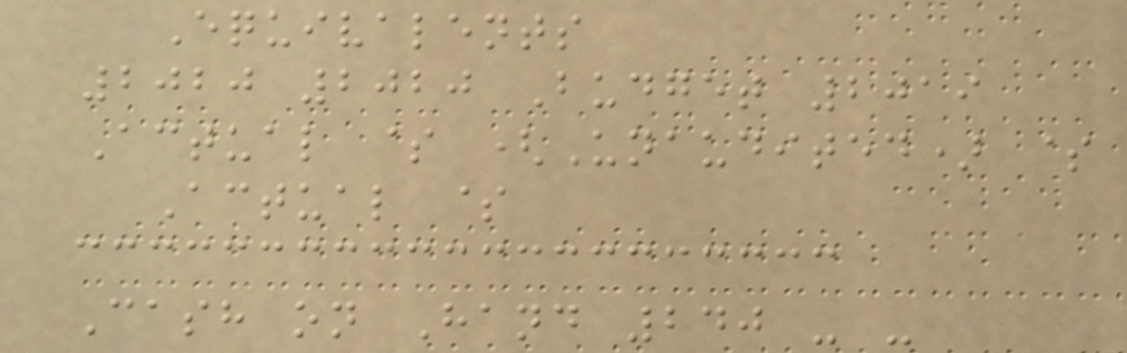Equivalents
2020 2020 Budget 2019
Actual $ (Unaudited) $
Actual $
Cash on Hand 240 - -
